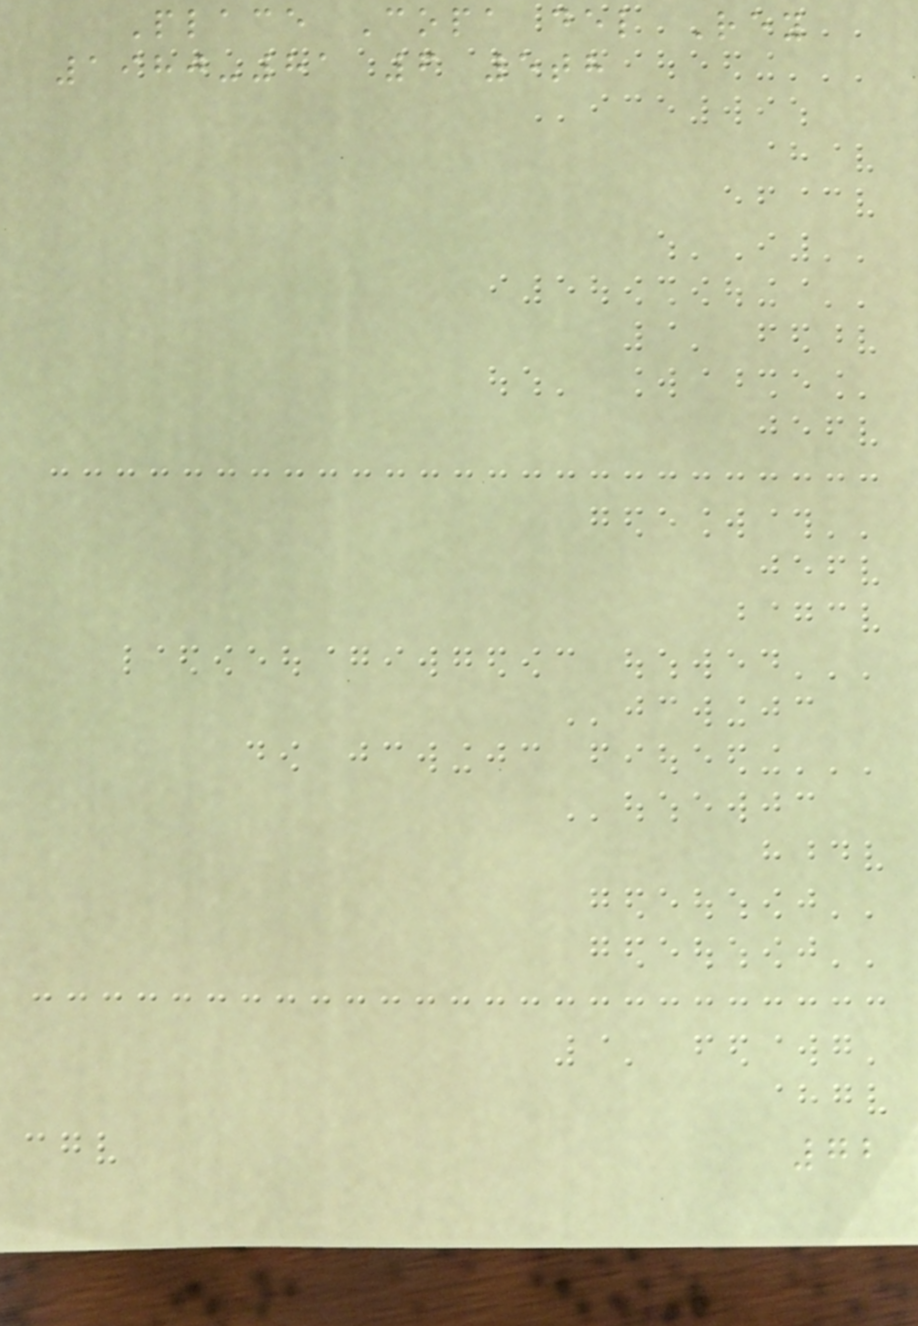Place Copa del Rey
1980-81 6 5th
72
